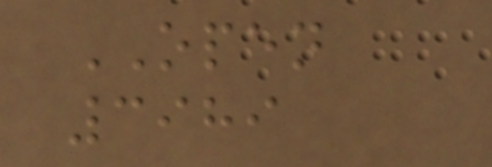OPEN
3989
